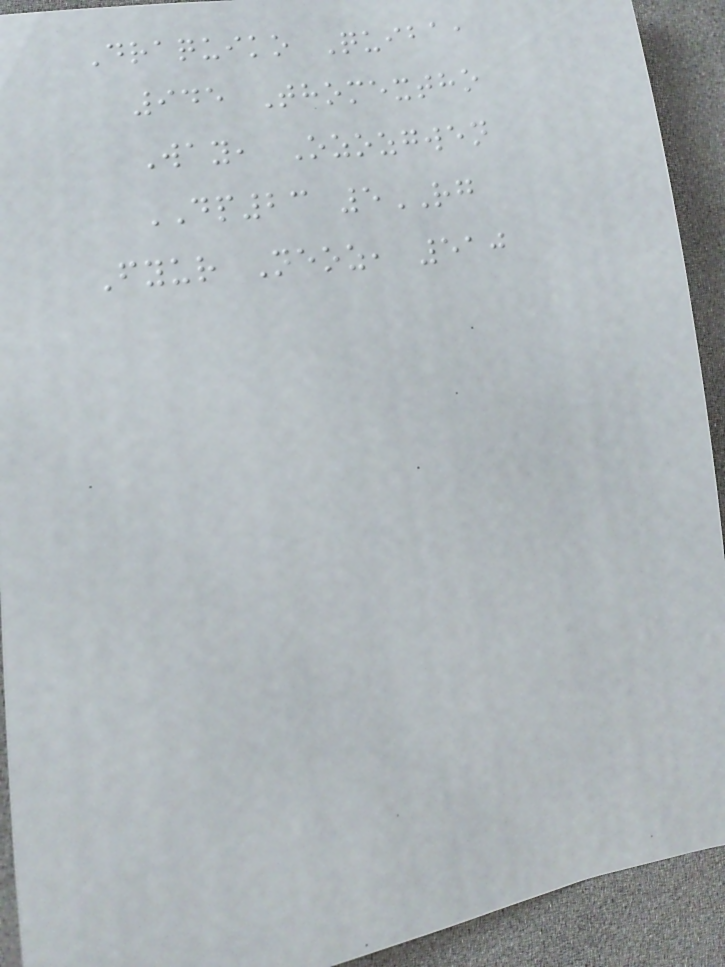Draquiko Quiba,
945 Thomextho
Way, Ozozgwen
DP23 5RG
Fyur Neoz, 510
